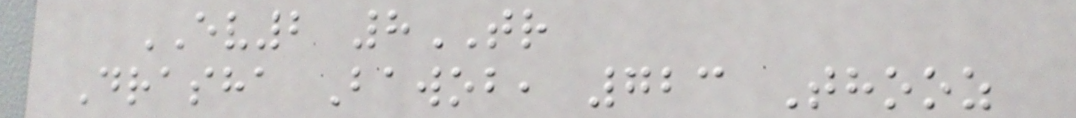EV2 8TR
Drasha Bawob, 723 Thooz
